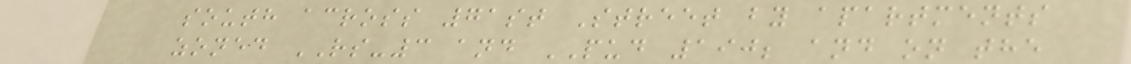south across 71st Street by apartments
zoned RS-3 and PUD 190; and on the
